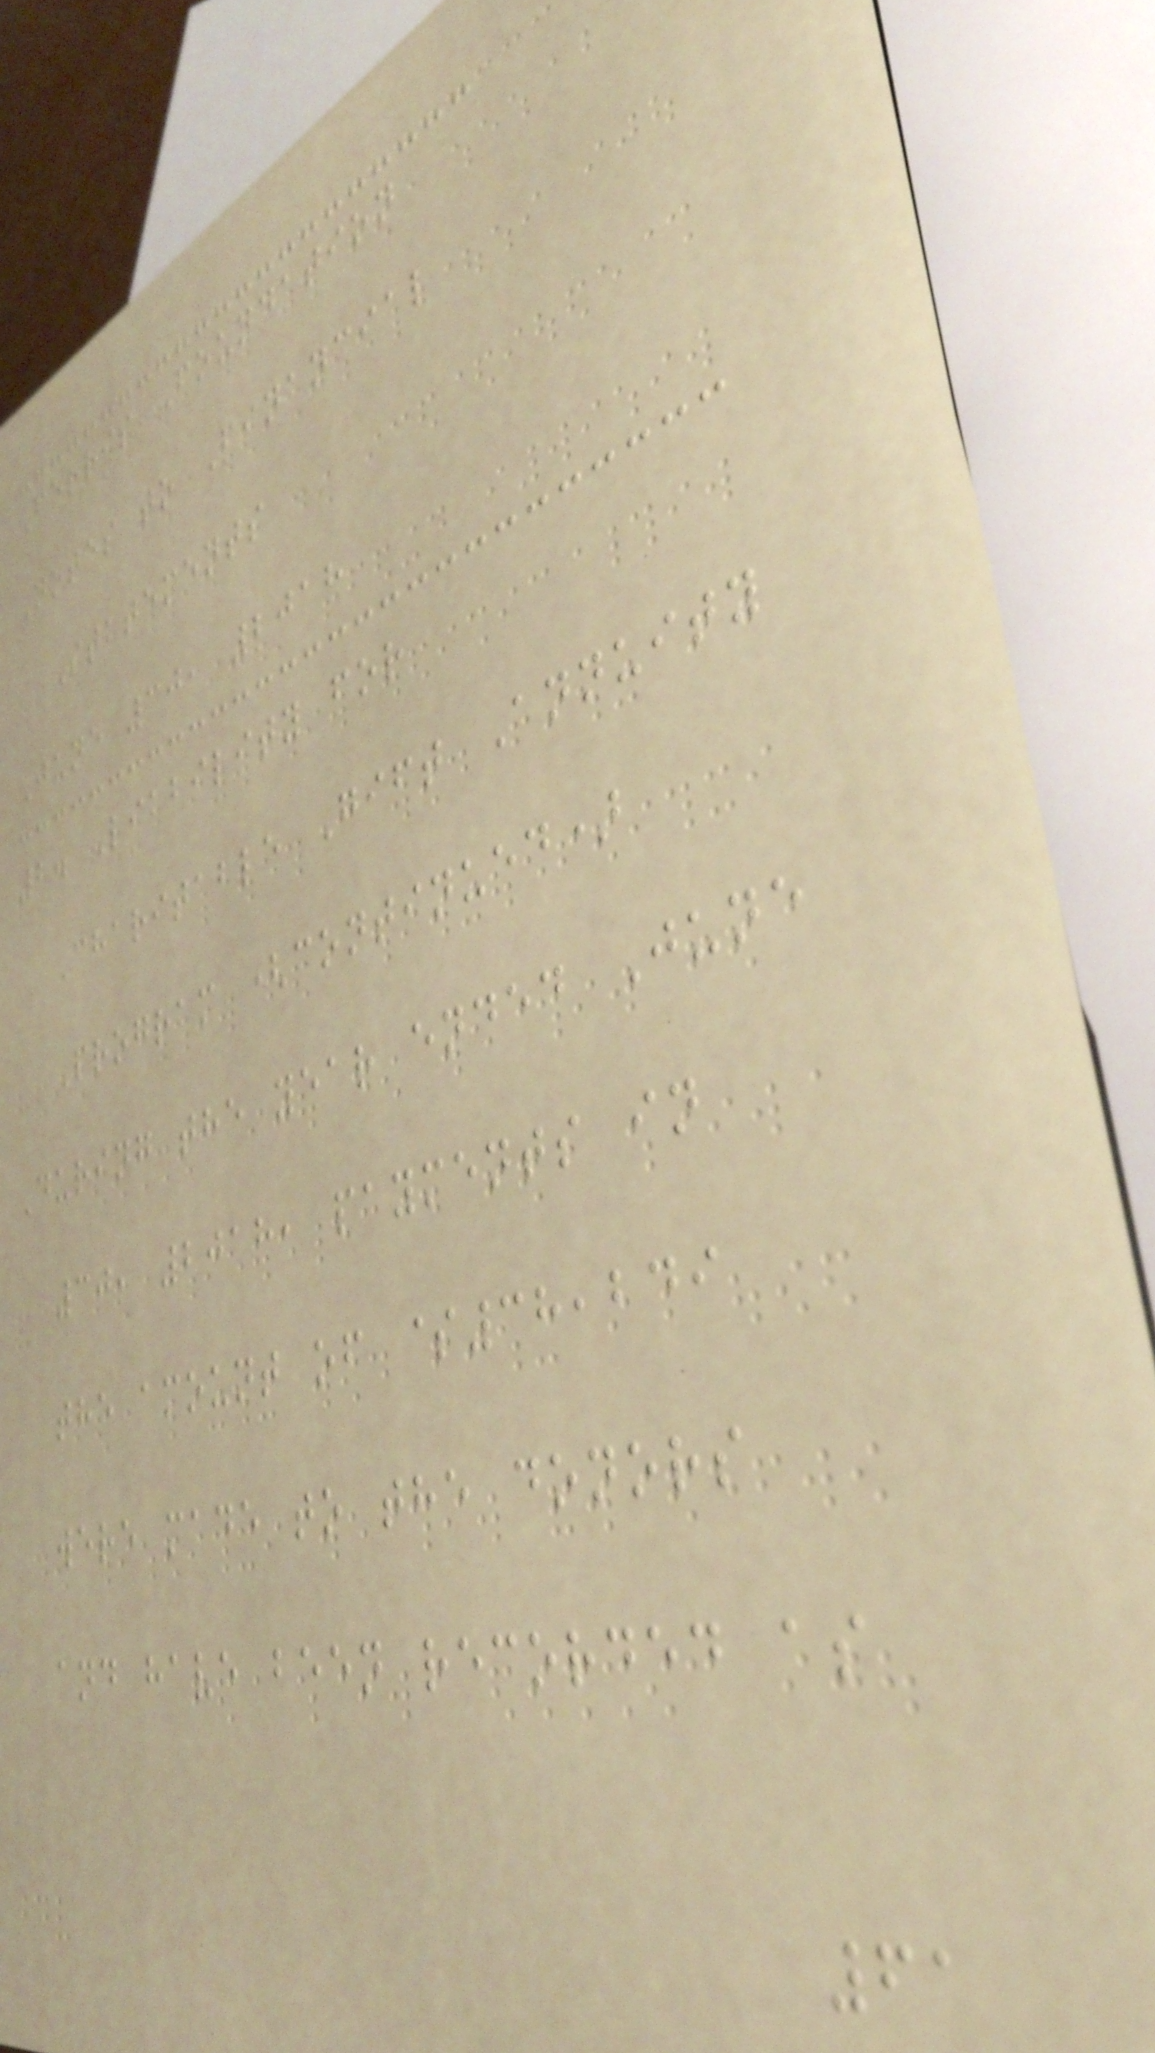Ferris Foundation
Notes to Financial
Statements
June 30, 2018
2. Liability for
Charitable Gift Annuity
Program (continued)
During the year ended June
30, 2018, payments in
the amount of $38,249
were made to the donors
and have been recorded as
61
